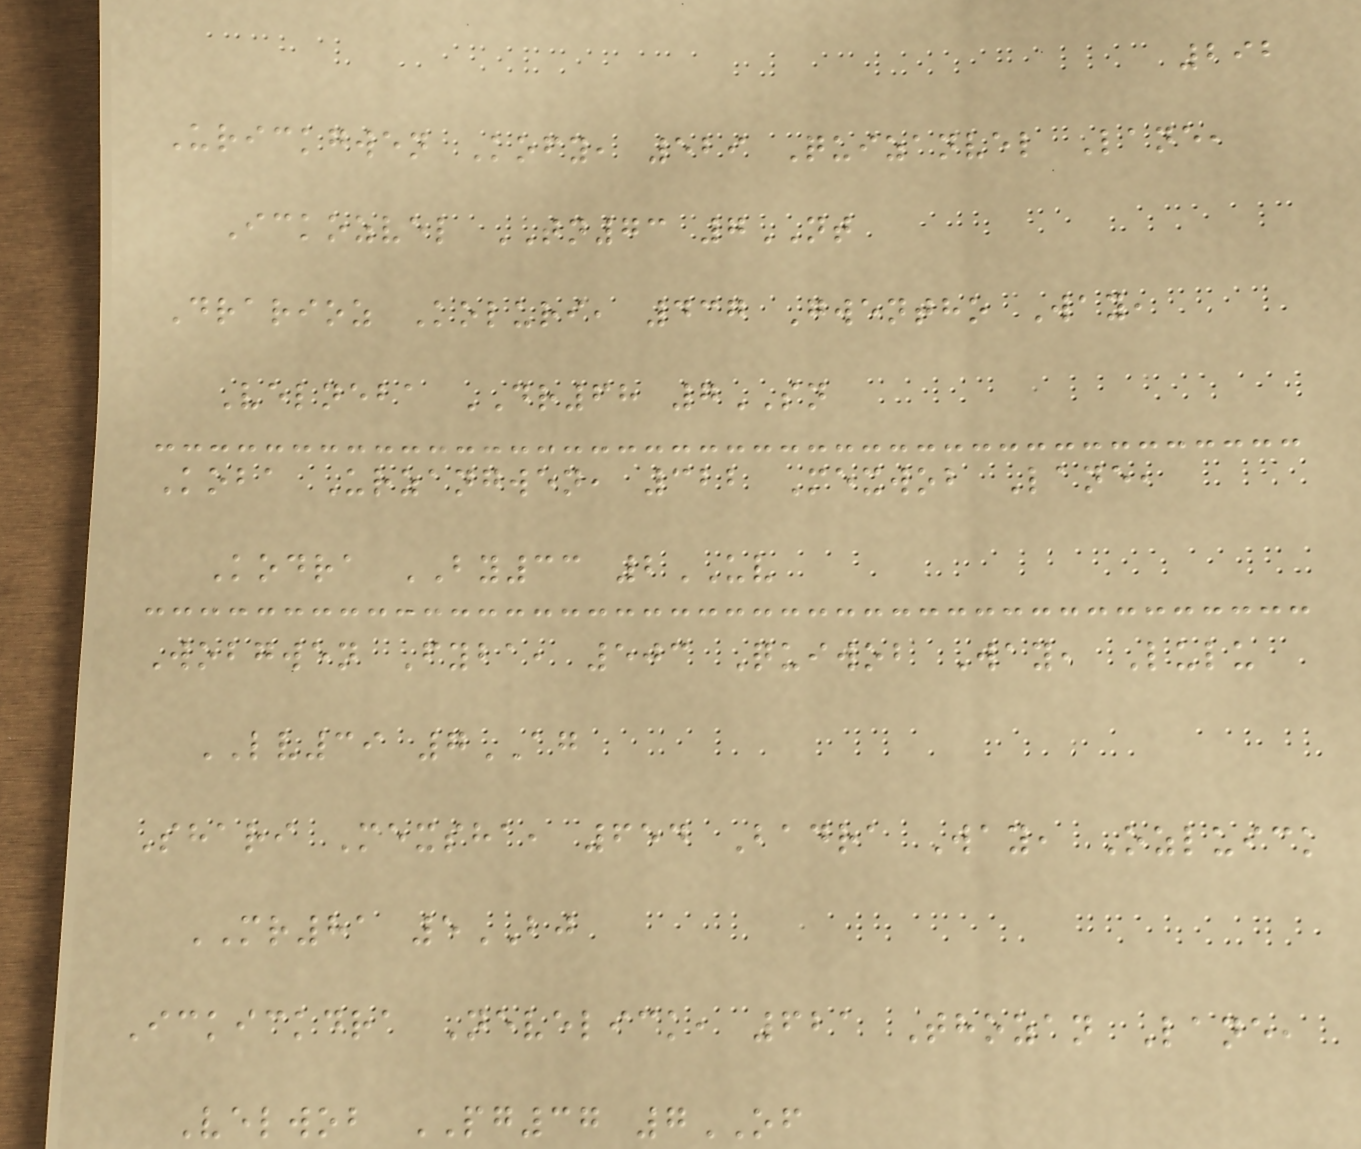292
Urickgwen Kofy, 529 Quizanvel Lane,
Ickozvel TN73 7NT
Drarioz Koluri, 437 Gwentho Way,
Velneba DR68 7SN
Koba Urzangwen, 322 Mexwob Lane,
Kodra BY33 2UV
Wobgwen Fyba, 503 Quiwob Way, Lulu
LV39 7AG
Shari Mexsha, 654 Badra Way, Ozluick
MR81 5BJ
Ickickdra Nevelick, 621 Thozan Lane,
Velwob PG37 7OF
